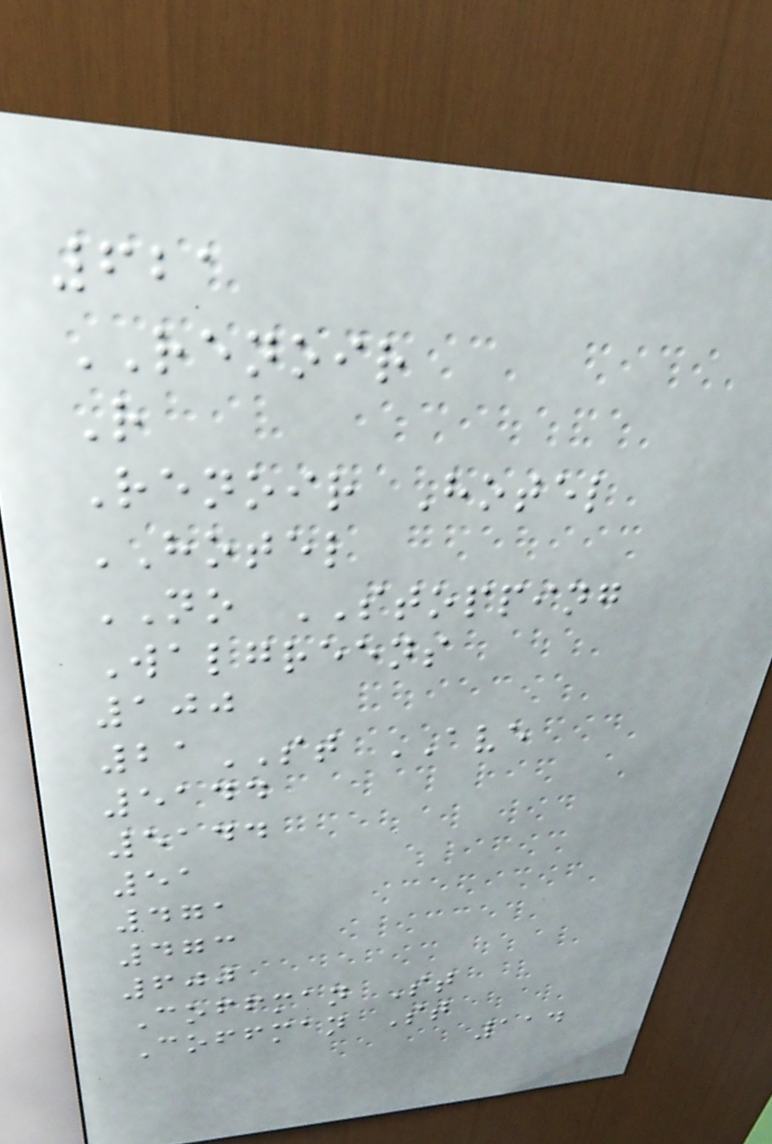621
RENOIR
R
Renoir Hotel
HOTEL
NO STOPPING
Walgreens
100
21ST AVE
5144
5144
51
471
473
600
Coffman St
Coffman St
114
